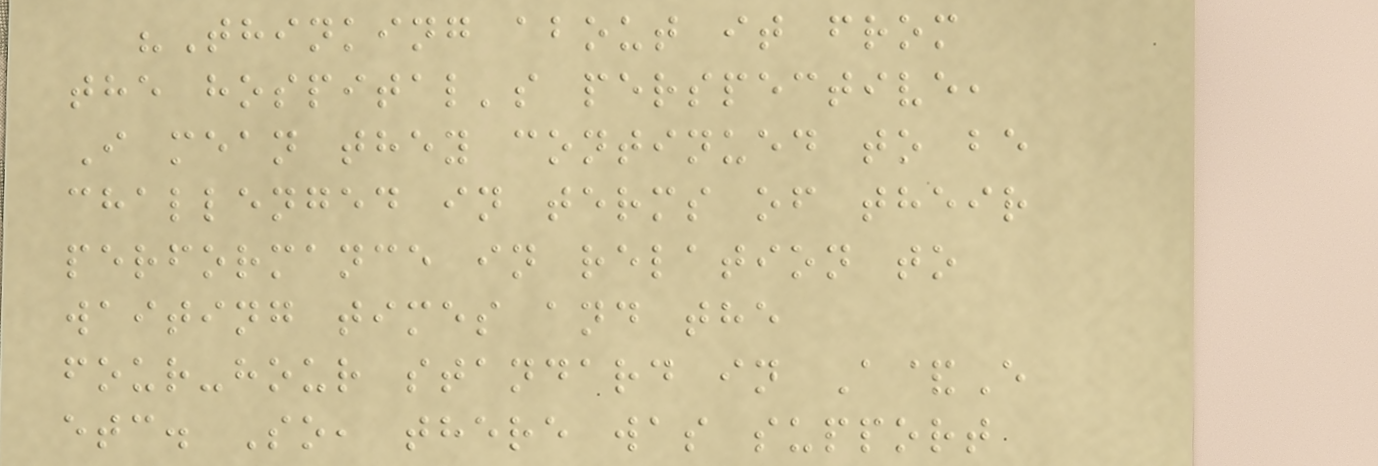"Thinking about it from
the hospital's perspective,
I mean they continued to be
challenged in terms of their
performance in relation to
waiting times and the
four-hour standard in A&E
etc. So, there was support
